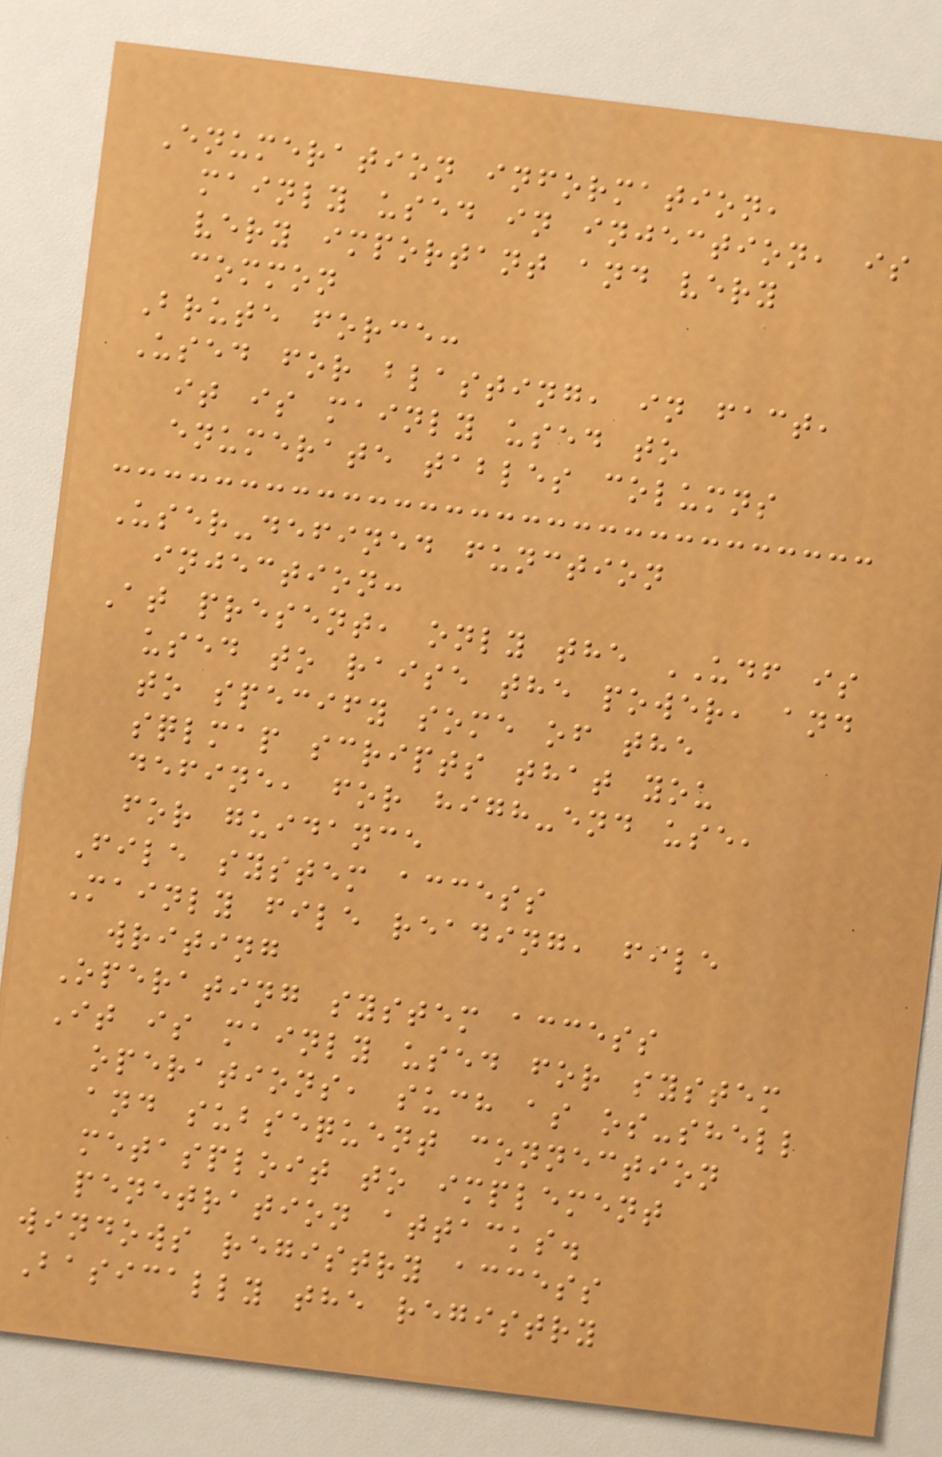Enumeration information,
mainly used in injection, is
very important and very
common
Brute force:
Used for blasting, in fact,
it is mainly used to
enumerate tables columns
User-defined function
injection:
At present, only the UDF is
used to raise the power, and
to specify some of the
sqlmap scripts that you
define, for high-end use,
for guidance
File system access
Mainly file reading, file
writing
Operating system access
It is mainly used for system
operations, such as os-shell
and subsequent connection
metasploit to implement
penetration attacks.
windows registry access
Basically the registry
